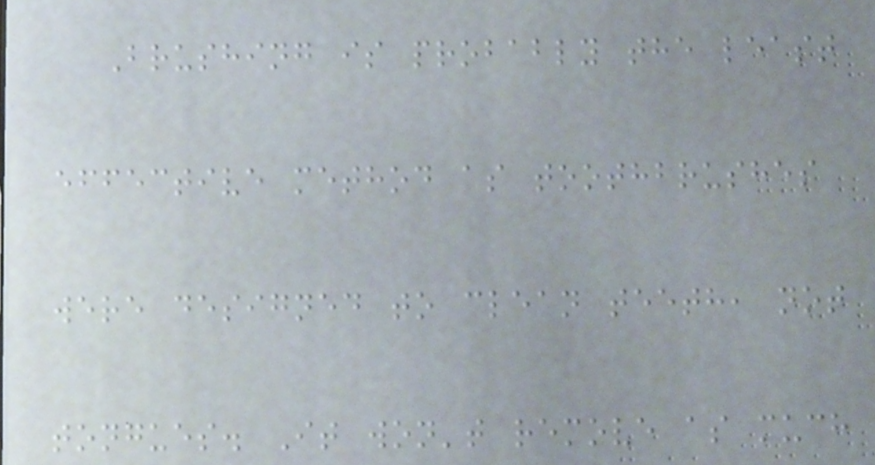Brushing is probably the least
effective method as toothbrushes
were designed to clean teeth, not
tongues. It won't remove as much
